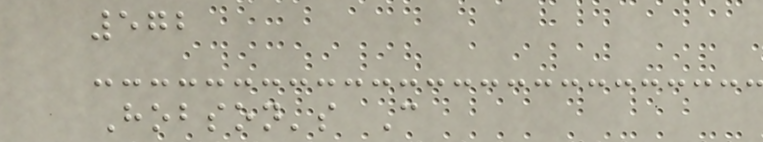572
Hobson's C
